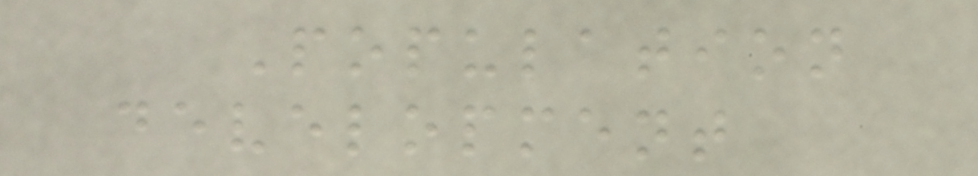Population
development
